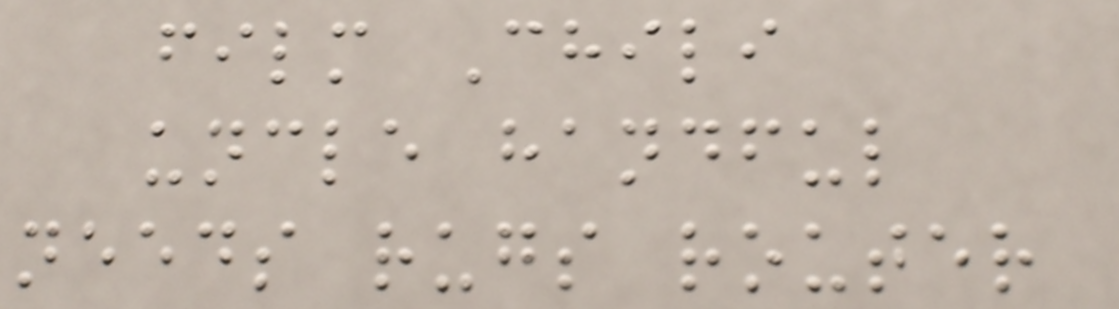film Chili
uncle handful
needs rugs router
